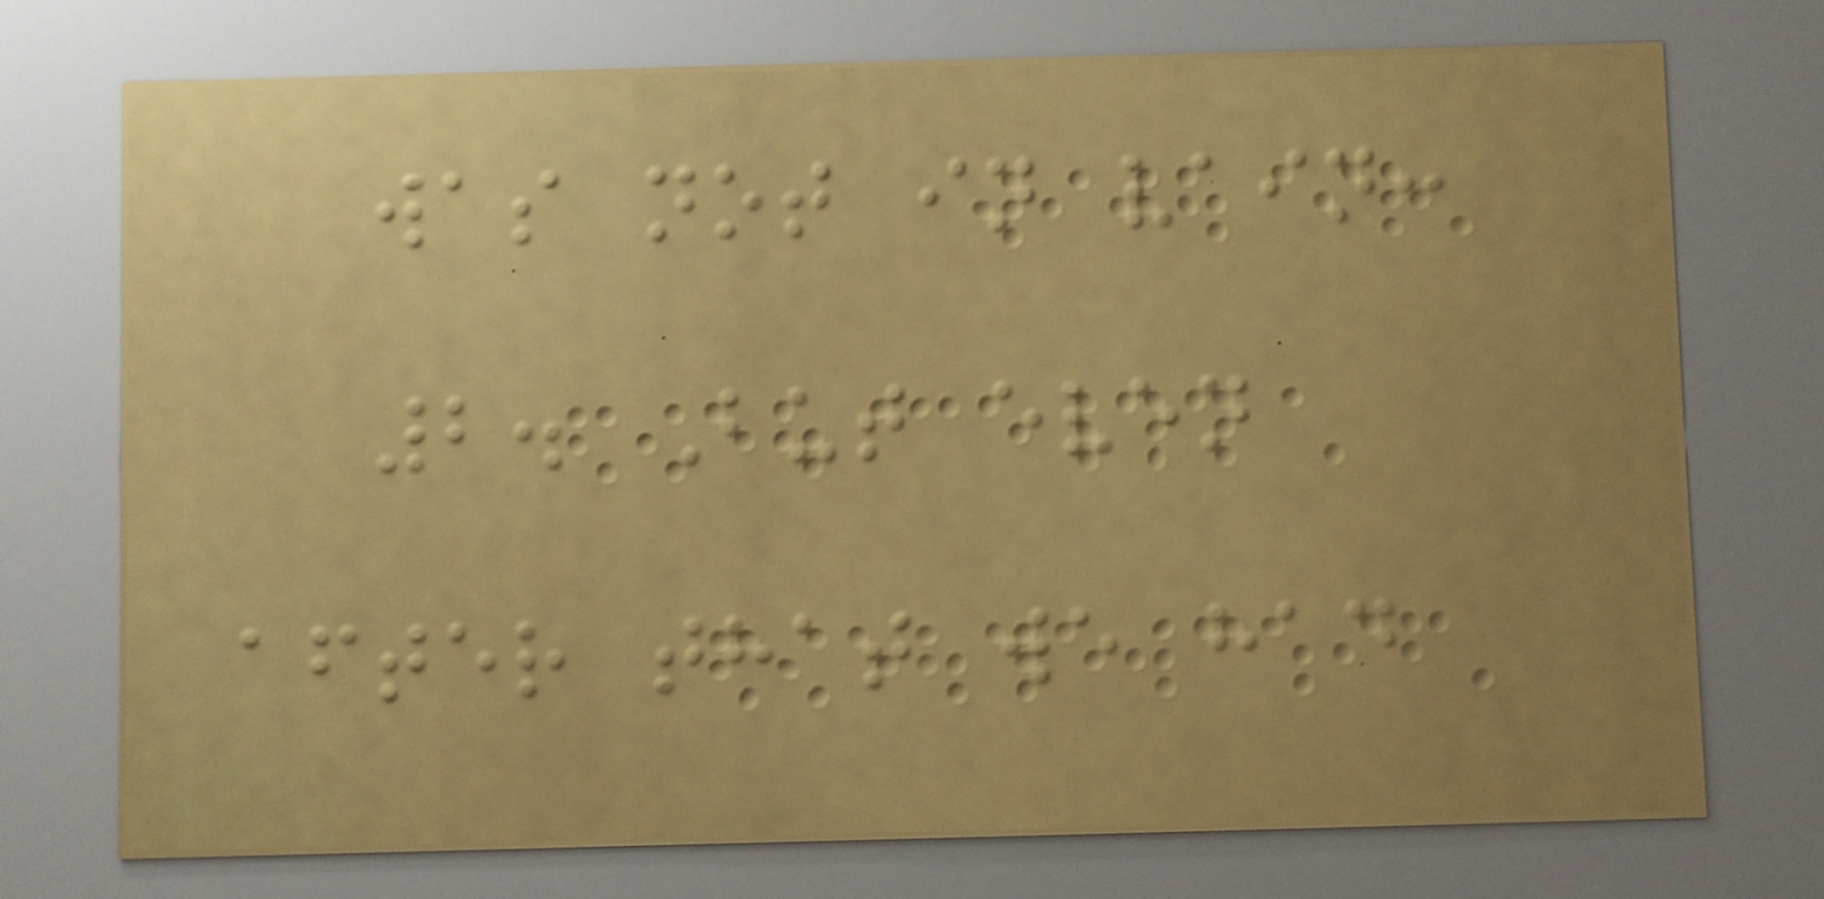was not in vain:
2. But even
after that we had
